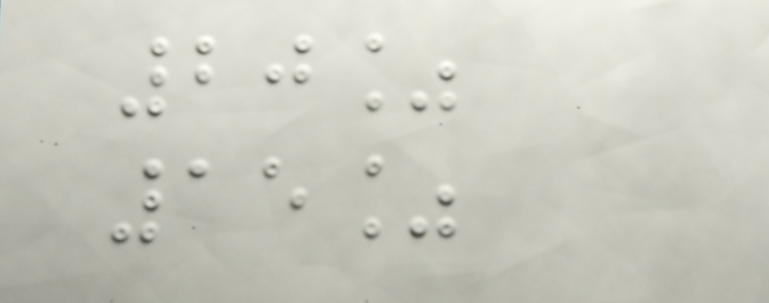20%
15%
